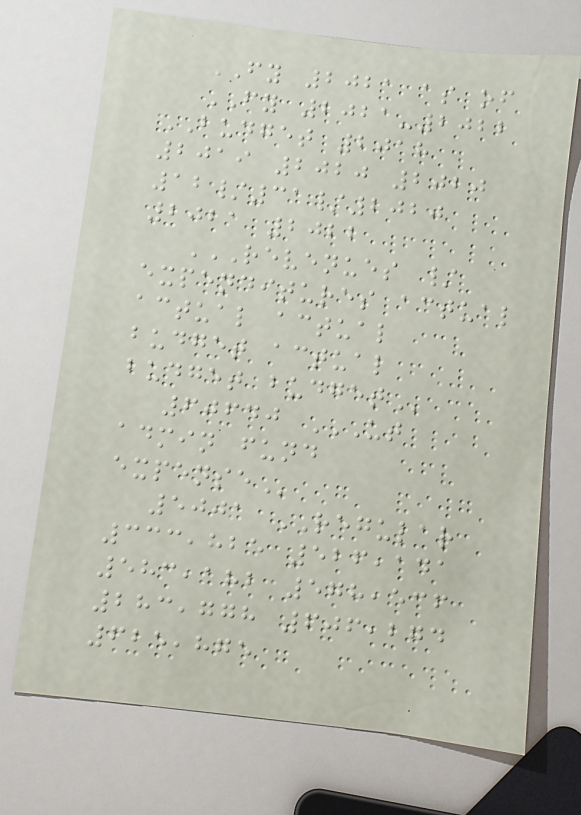FY 2021 as of
FY 2021-2022
BUDGET 2018
2019 2020 2020
12/31/2020
2021 2022
REVENUES /
EXPENDITURES ACTUAL
ACTUAL ACTUAL
BUDGET ACTUAL
BUDGET BUDGET
60640 UT
ADMIN FUND
EXPENSE
5001 REGULAR
333,825 526,141
583,182 578,536
283,778 606,274
625,875
